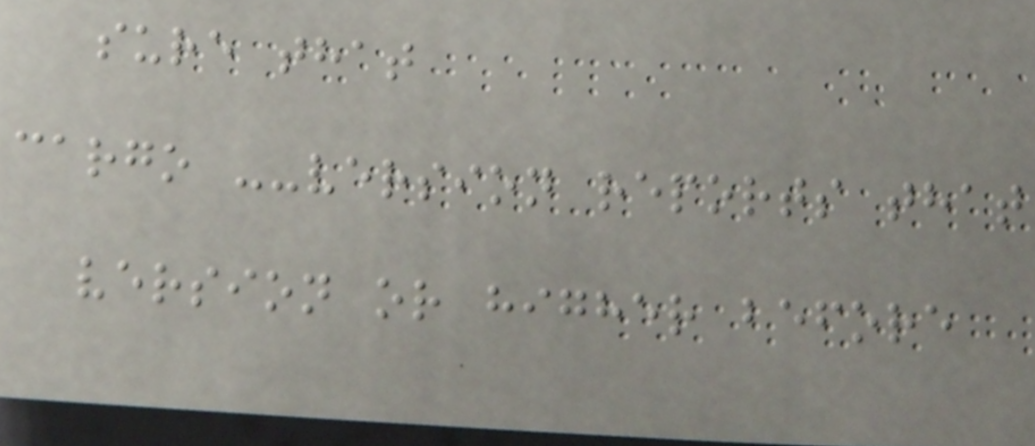sure that
cargo --version reports that
version or higher before
